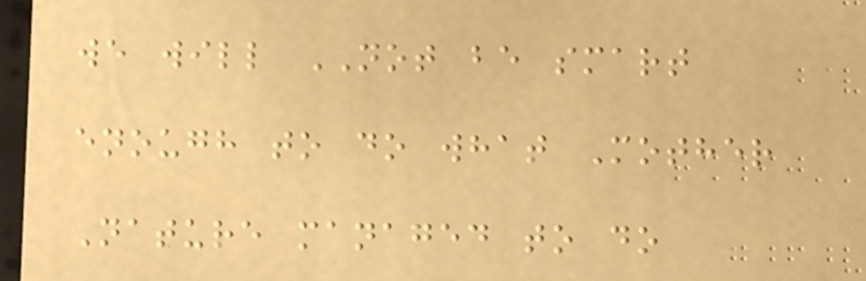we will NOT be smart
enough to do what Mother
Nature managed to do
